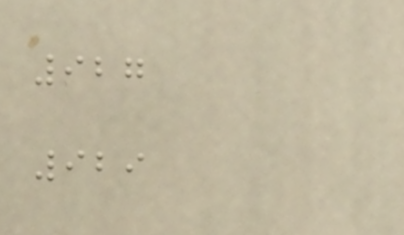927
929
